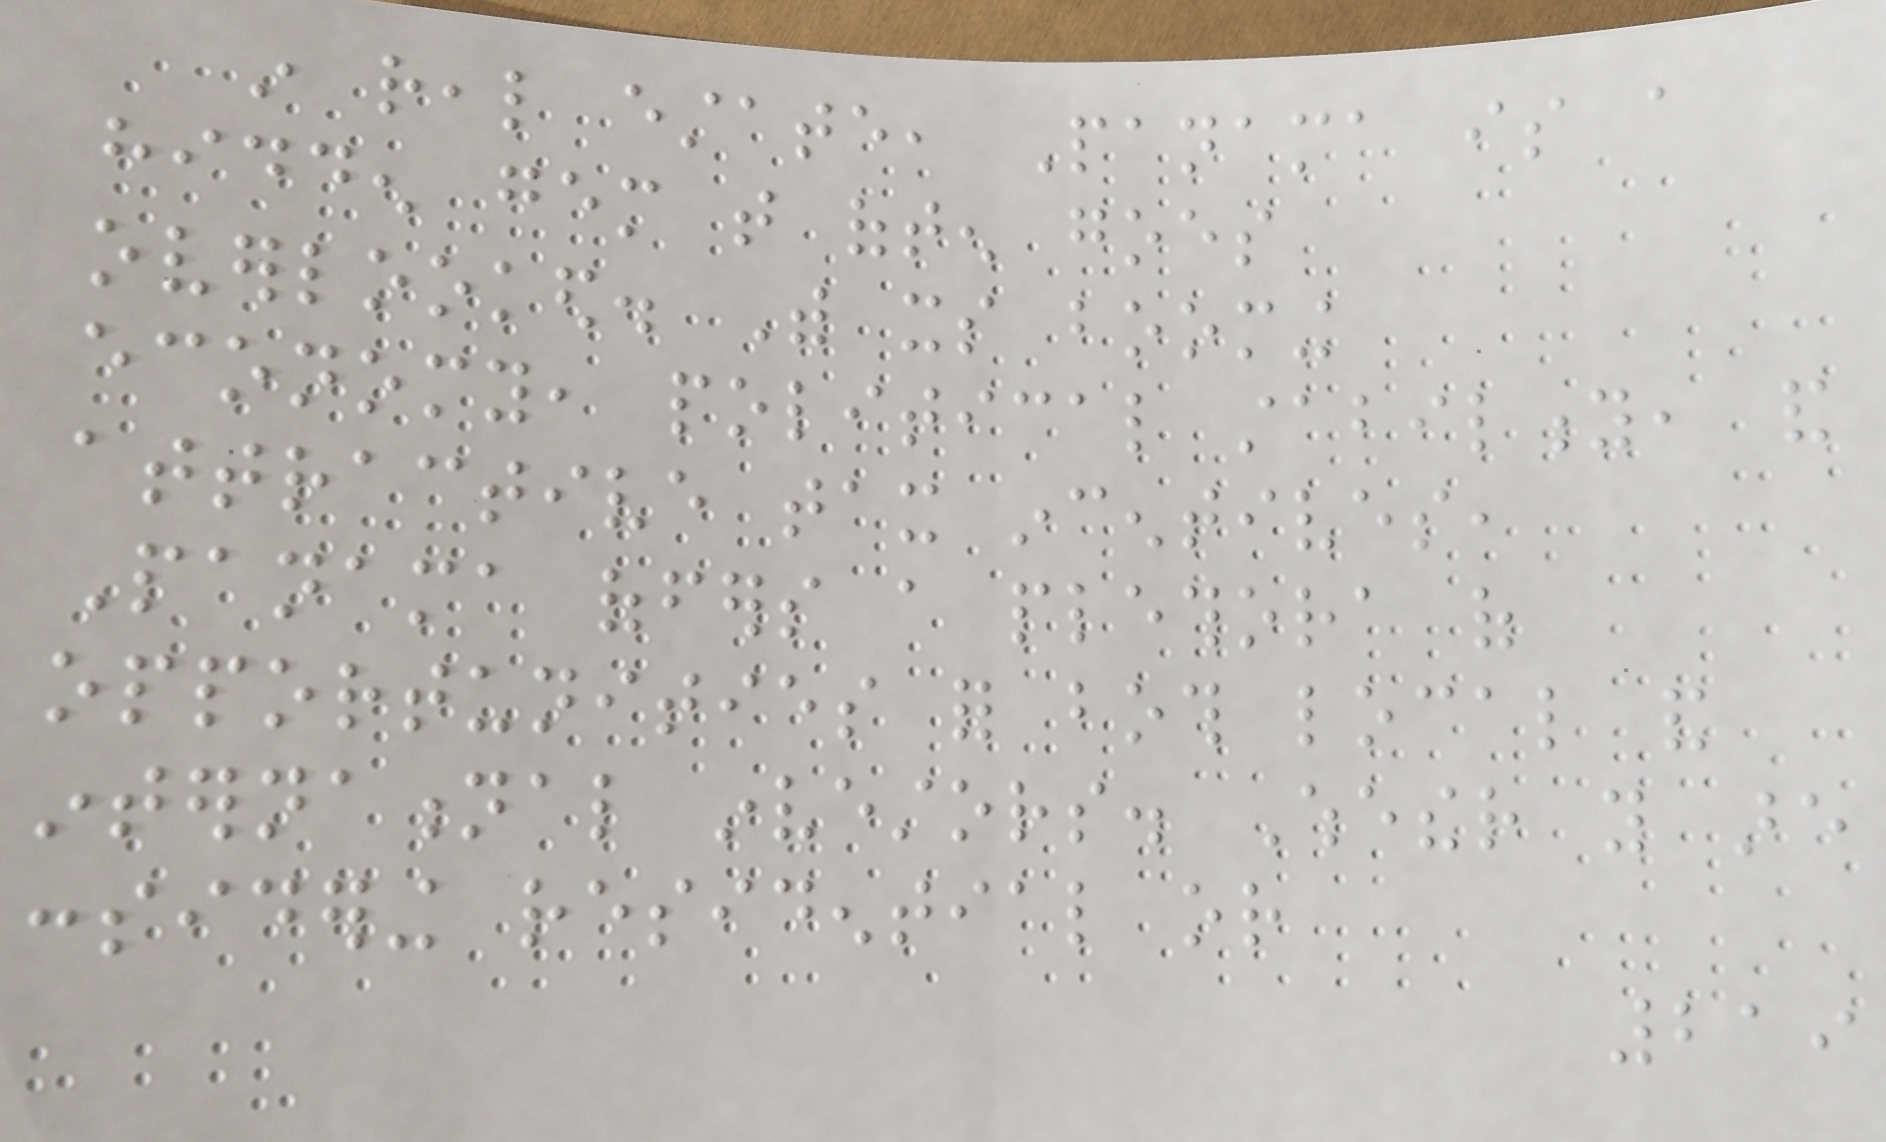in real estate, Panama is a
hidden gem that often goes
overlooked. With its booming
economy, political stability, and
attractive tax incentives,
Panama offers a plethora of
opportunities for both local and
international investors. Whether you are
considering residential or
219
